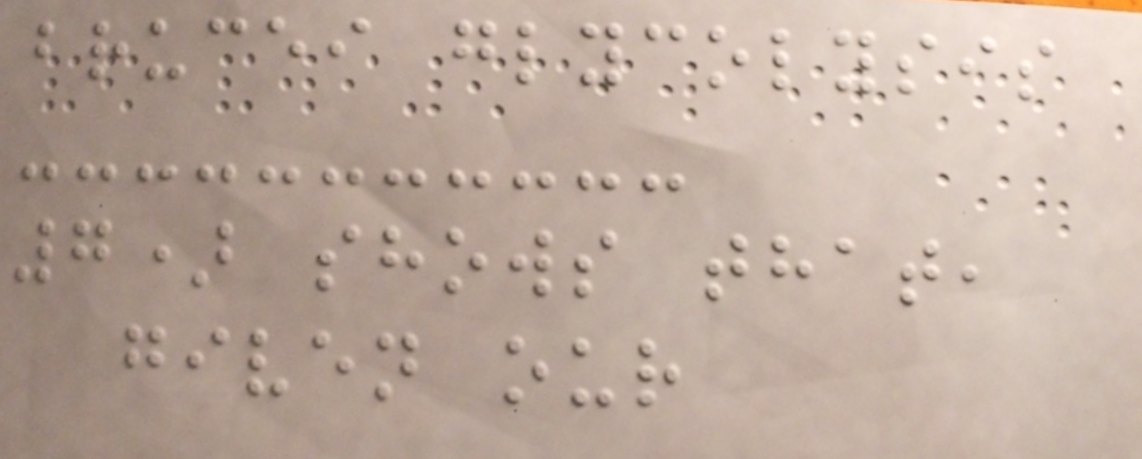brucei glycolysis
7) shows that,
given our
